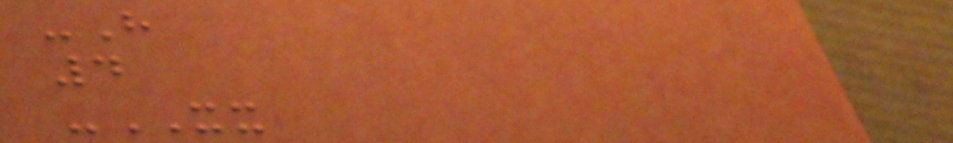-H
4
-XX
